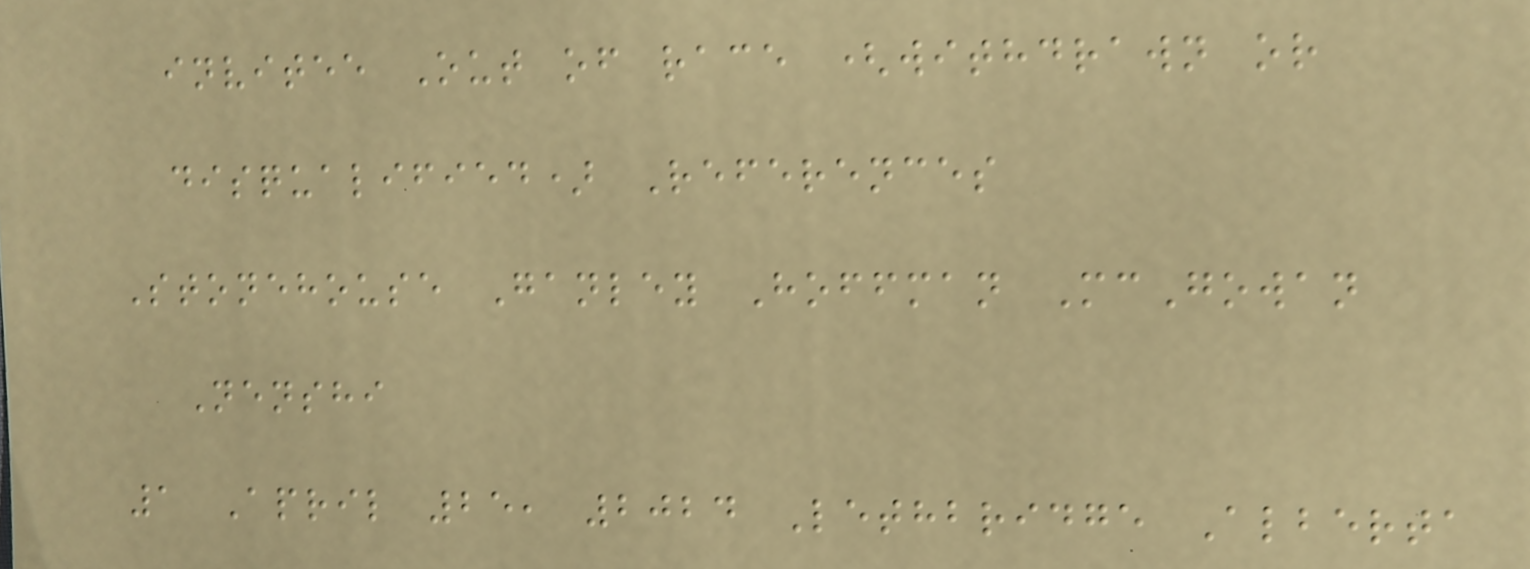invitee Out of race (withdrawn or
disqualified) References
Stonehouse Ganley Hoffman McGowan
Nenshi
1 April 25, 2024 Lethbridge Alberta
